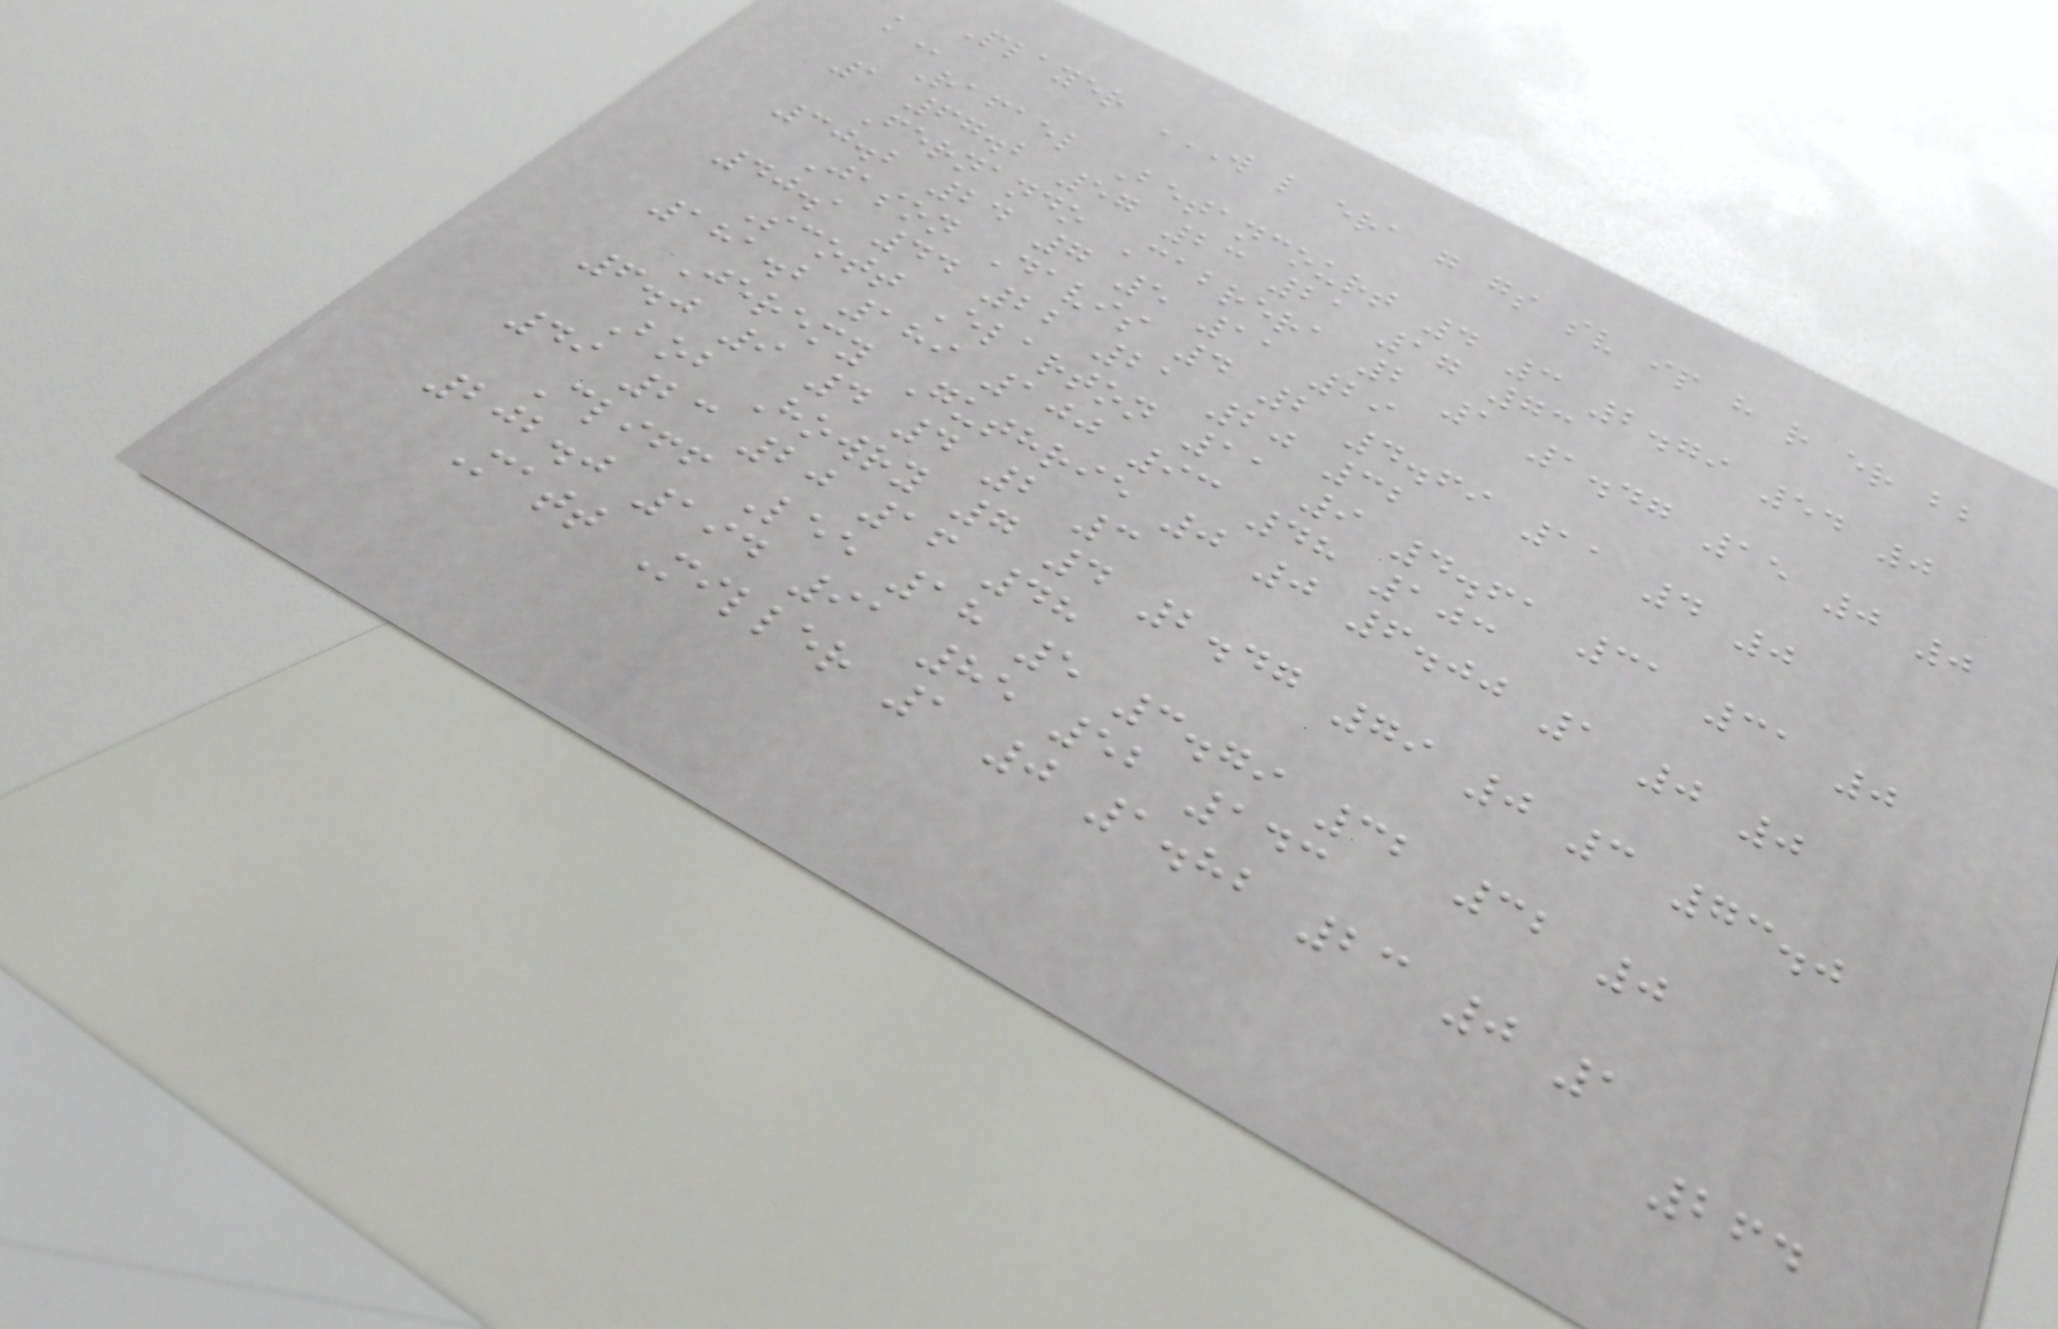Player W L ERA G GS SV IP H R ER BB
K
Rafael Betancourt 4 3 2.79 54 0
1 67.2 57 23 21 17 73
Fernando Cabrera 2 1 1.47 15 0 0
30.2 24 7 5 11 29
Jason Davis 4 2 4.69 11 4 0
40.1 44 22 21 20 32
Scott Elarton 11 9 4.61 31 31 0
181.2 189 100 93 48 103
Jeremy Guthrie 0 0 6.00 1 0 0
6.0 9 4 4 2 3
Bob Howry 7 4 2.47 79 0 3 73.0
49 23 20 16 48
Cliff Lee 18 5 3.79 32 32 0
202.0 194 91 85 52 143
Matt Miller 1 0 1.82 23 0 1
264
